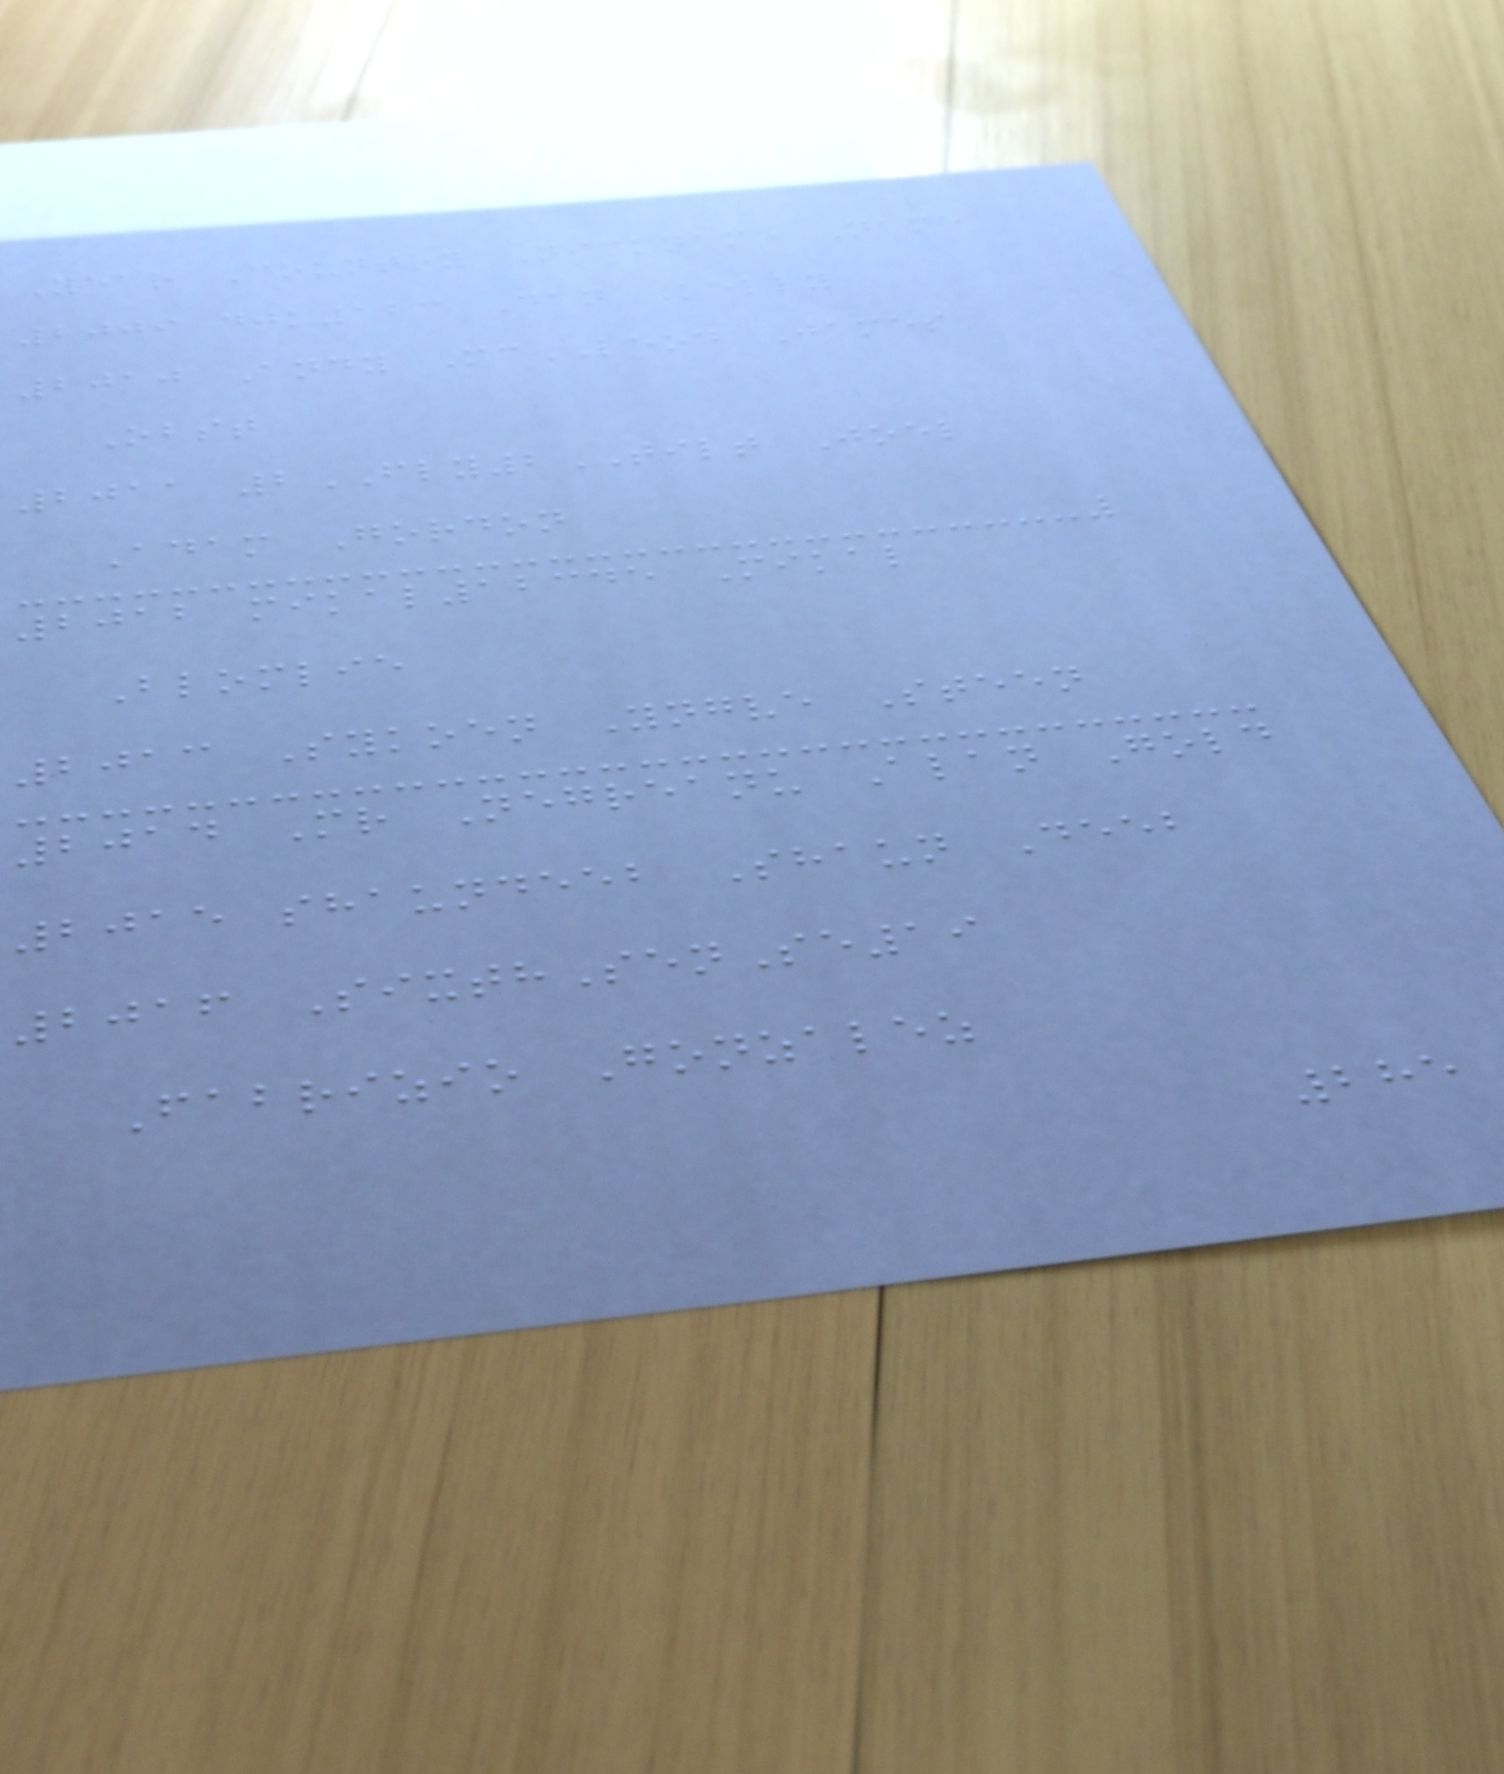Year Country Nickname Name
2009 djk123 Dan Kelly
2010 Andy McLEOD James
Obst
2011 2FLY2TILT Joel
Adam Gordon
2012 mikal12345 Mikal
Blomlie
2013 Sykoen Yngve Steen
2014 Mr Negreanu Alan Gold
2015 shaundeeb Shaun Deeb
2016 SixthSenSe19
Fabrizio Gonzalez
285
